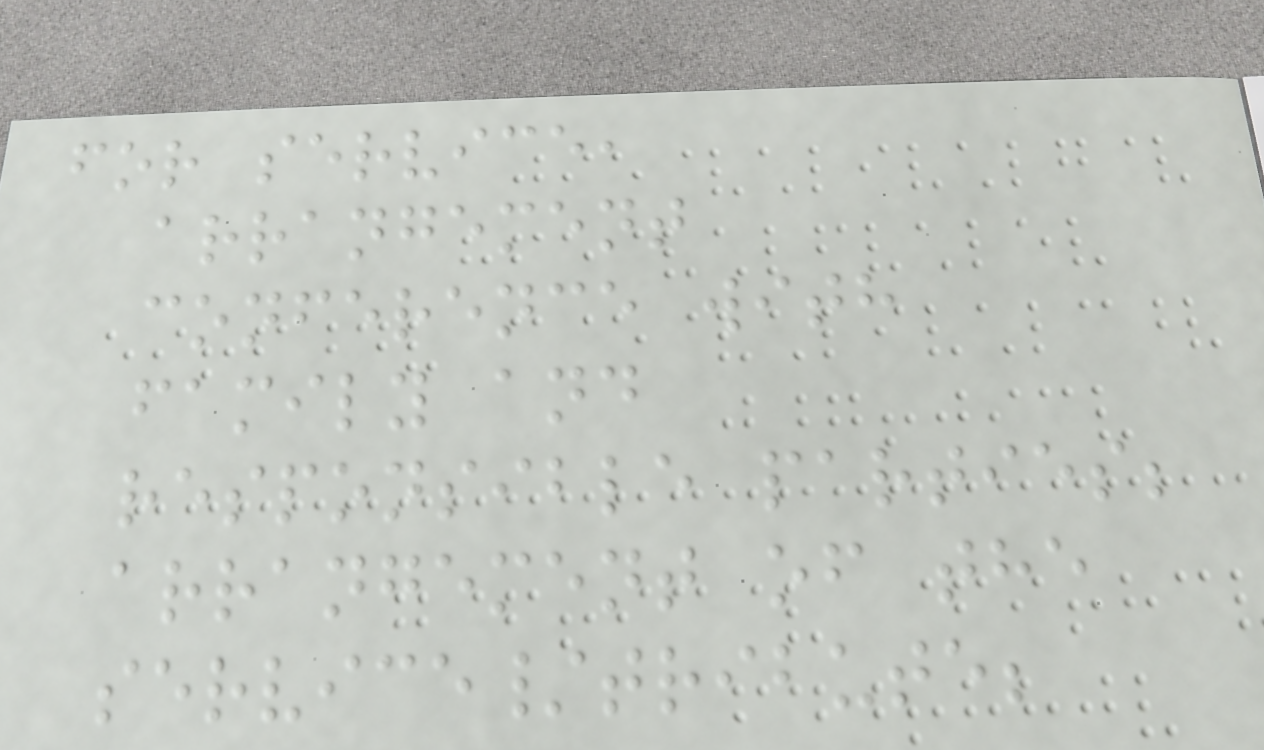for service,
arrangement
conference with
family and
responsible parties;
arrangement of the
service/tribute;
